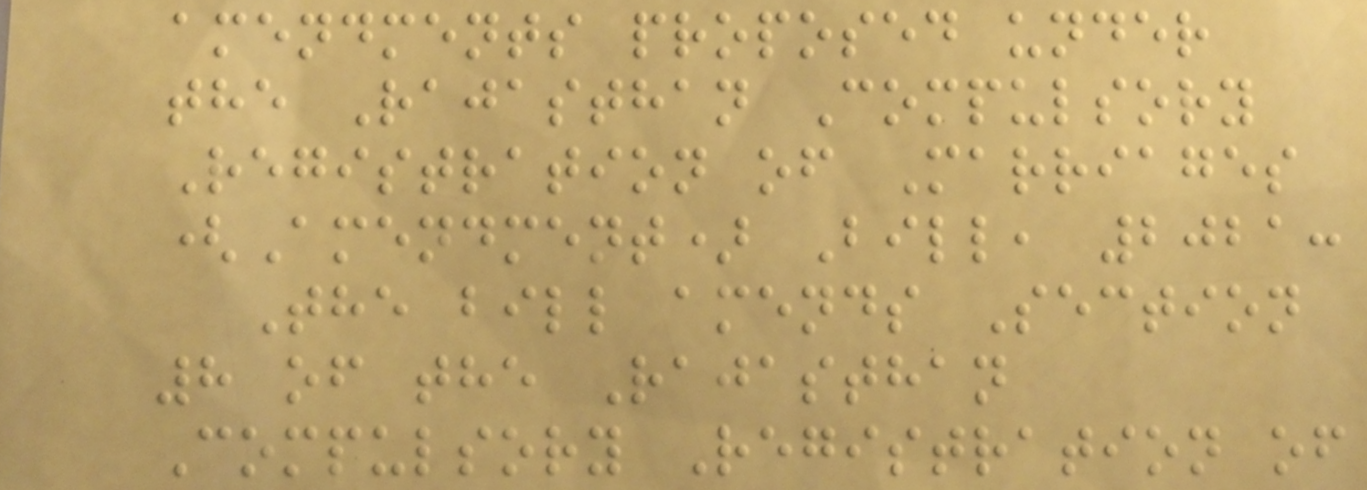amendments proposed under
the Rajasthan Compulsory
Registration of Marriages
(Amendment) Bill, 2021:
The bill amends Section
8 of the Rajasthan
Compulsory Registration of
